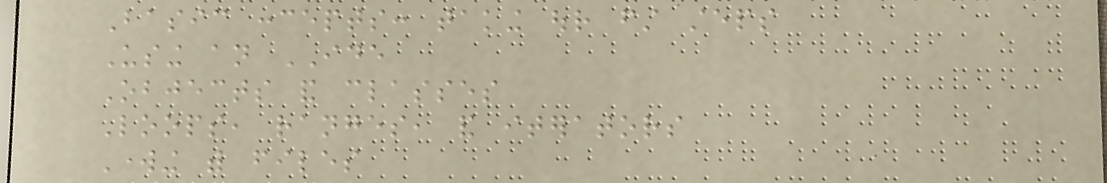Basic concepts: taking our first steps
Using an IDE
Objects and classes
Loops, ranges, and iterators
Working with files
